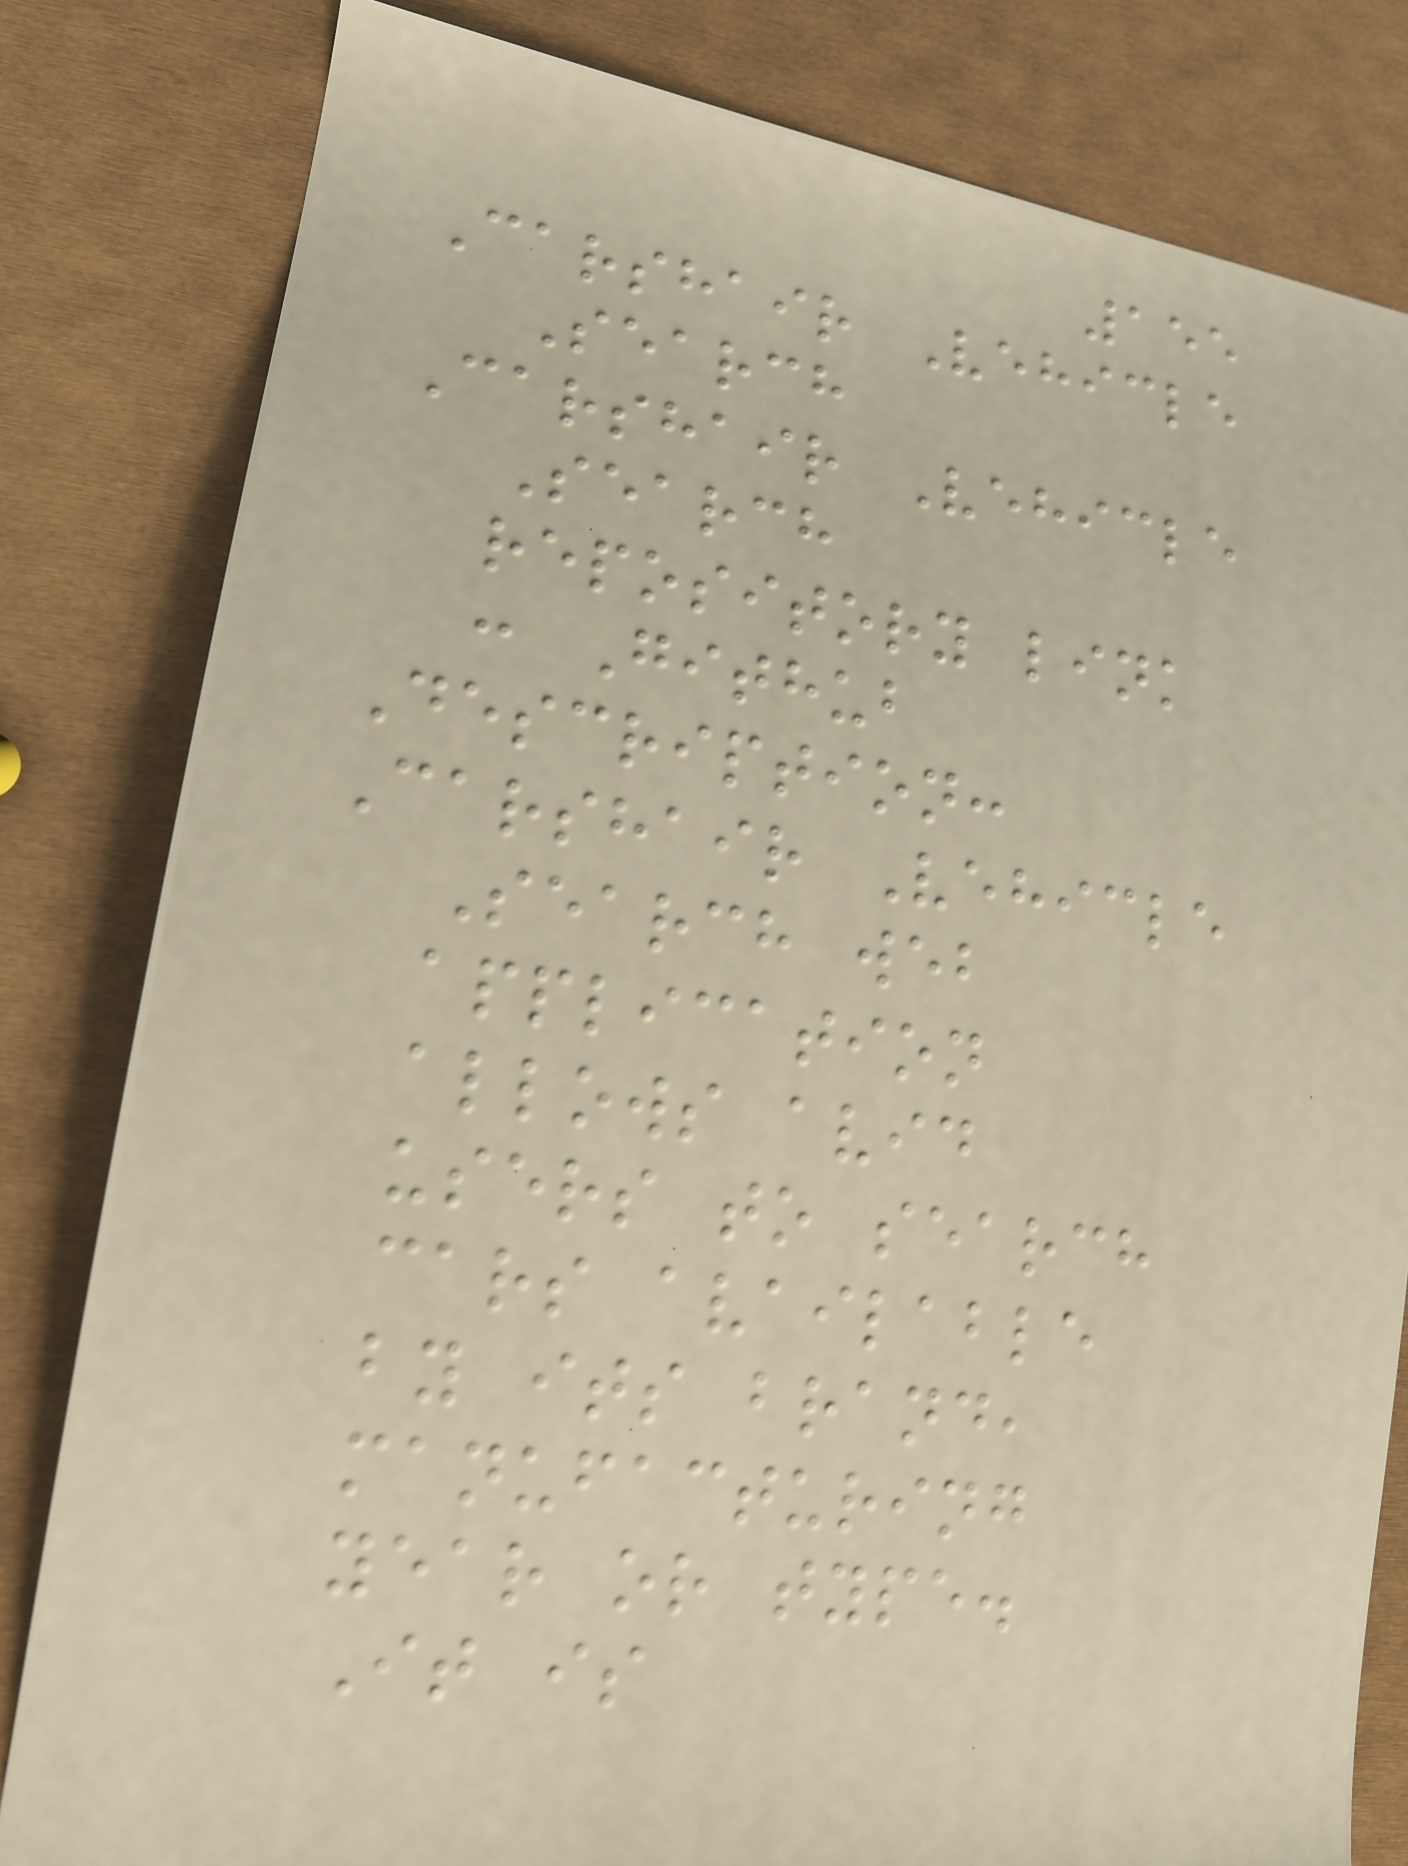155
Carshair Vehicle
Search
Carshair Vehicle
Search
repository link
: Github
Description:
Carshair Vehicle
Search web
application
allows avid
users to search
cars available
by its brand,
manufacturing
year or type.
It is
